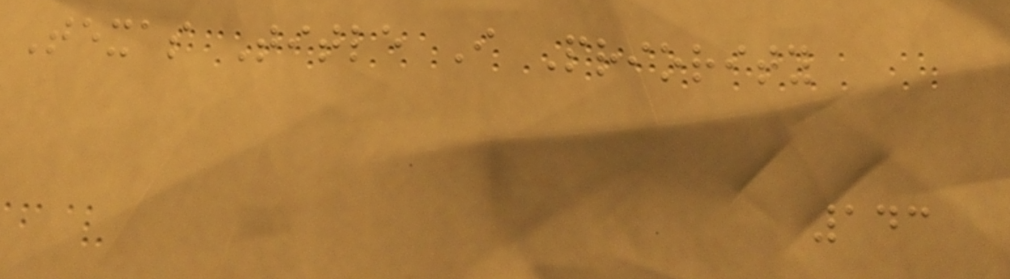Texas Title I Priority
143
